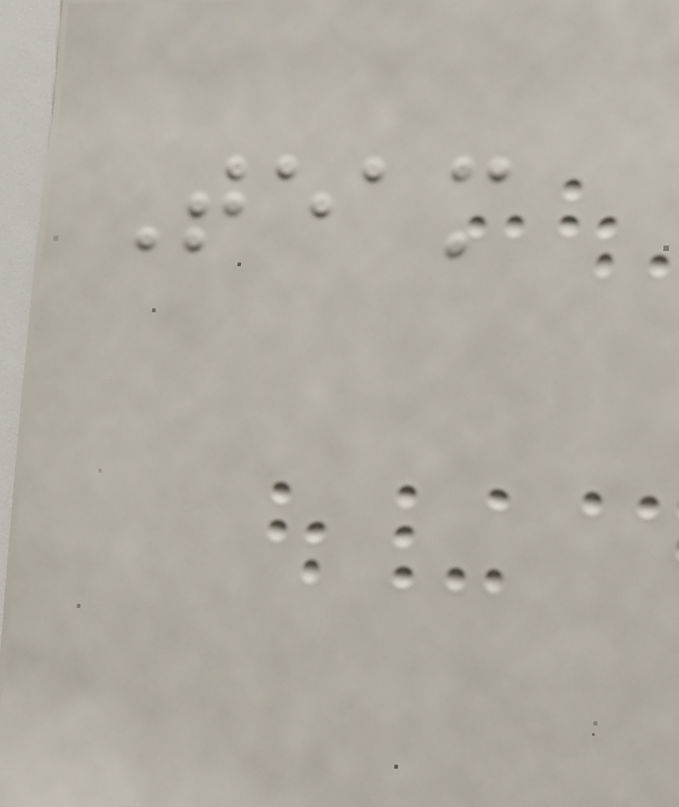Team
